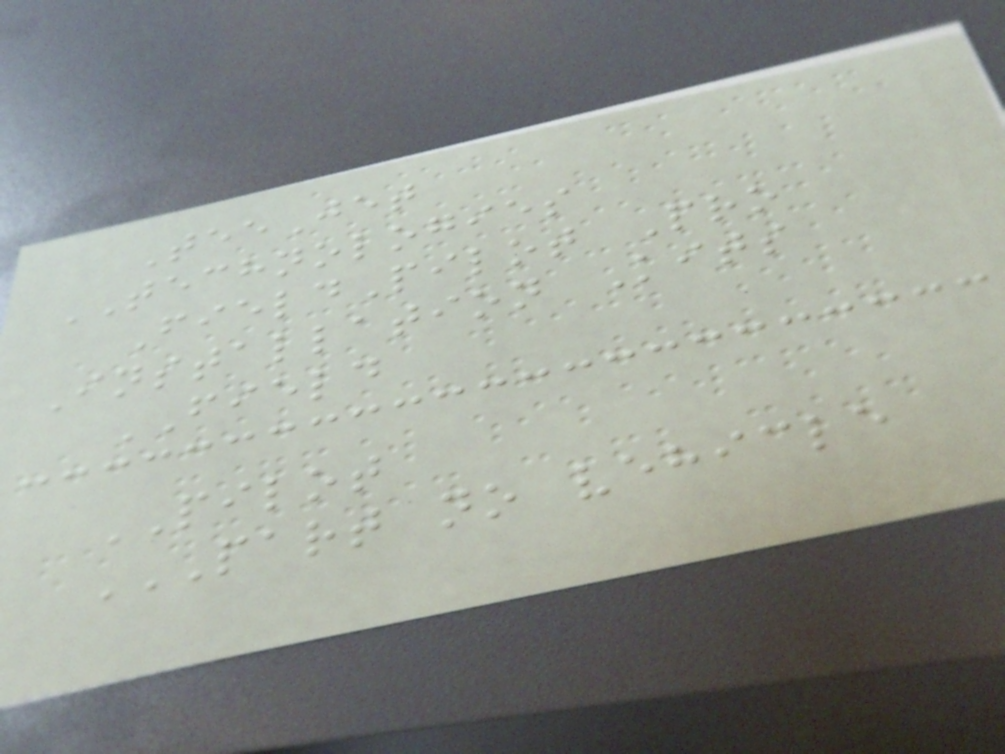TeeJet
TECHNOLOGIES
FieldPilot Pro
Installation Kits
FIELD
PILOT
PART NO VEHICLE
